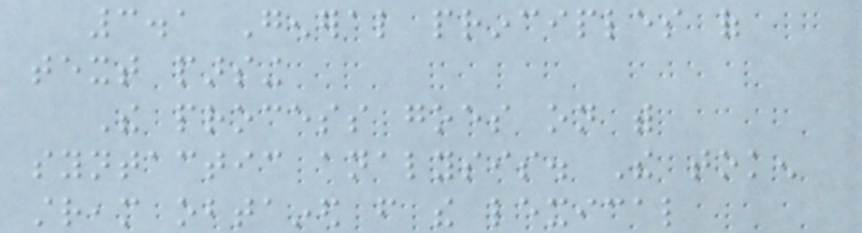3.1 General principles of
text parsing
The process goes on with
syntactic analysis. The token
stream obtained from the lexical
